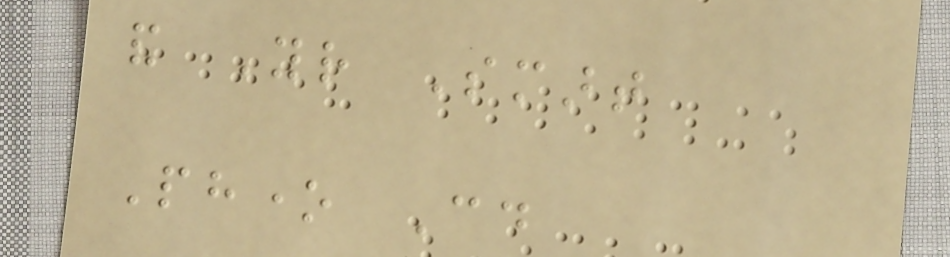and Your Smart
Phone Could
